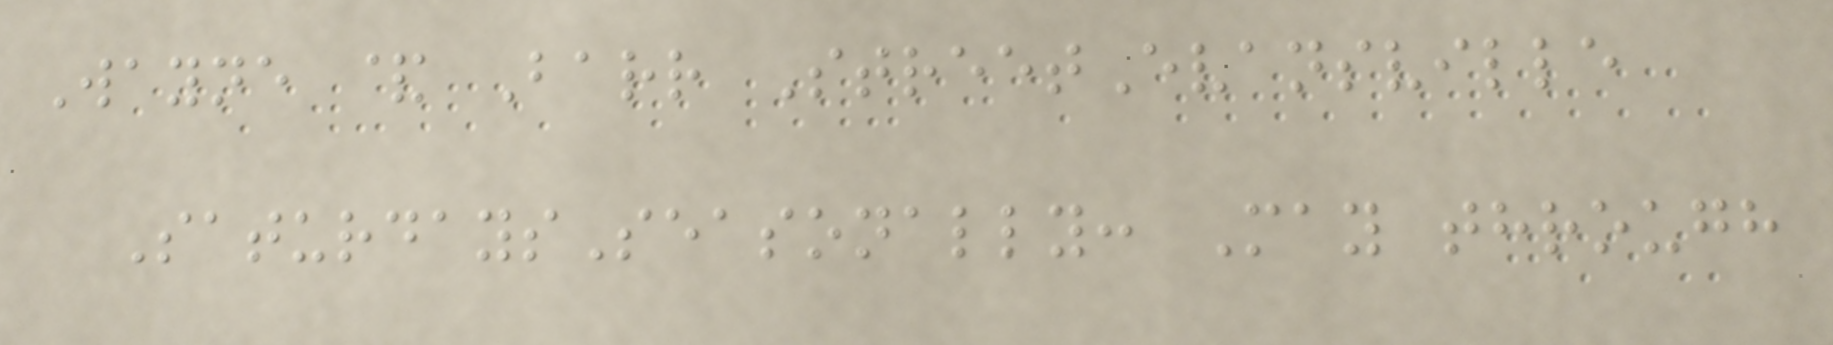Wayne & Barr StreetEvansville
SaturdaysSeasonally: May through
